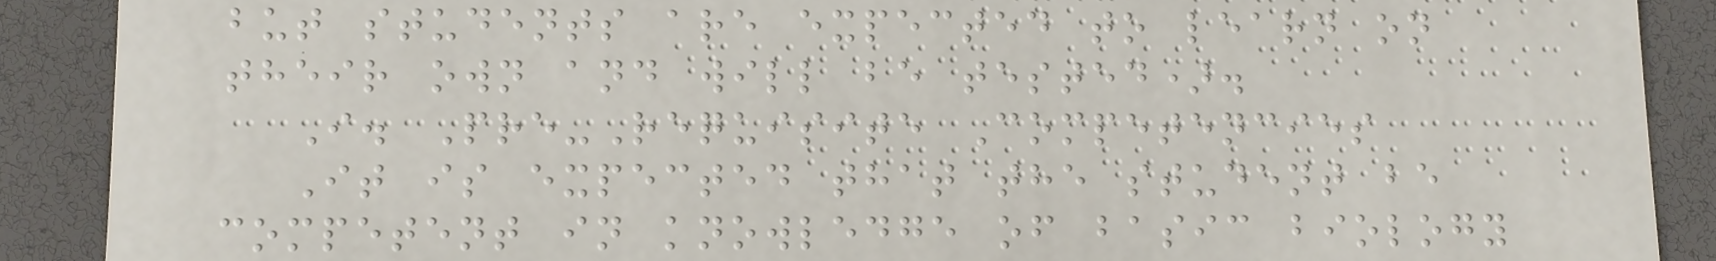but students are expected to learn on
their own and will be tested).
I. Pre-Requisite Competencies
It is expected that the student be
competent in knowledge of basic biology
